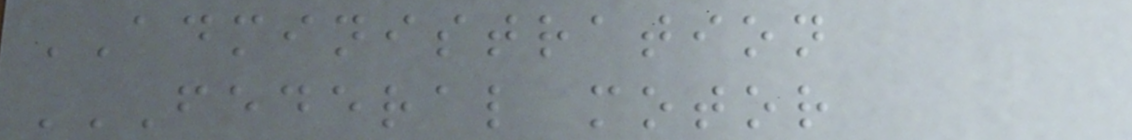ADMINISTRATION
FEDERAL MOTOR
